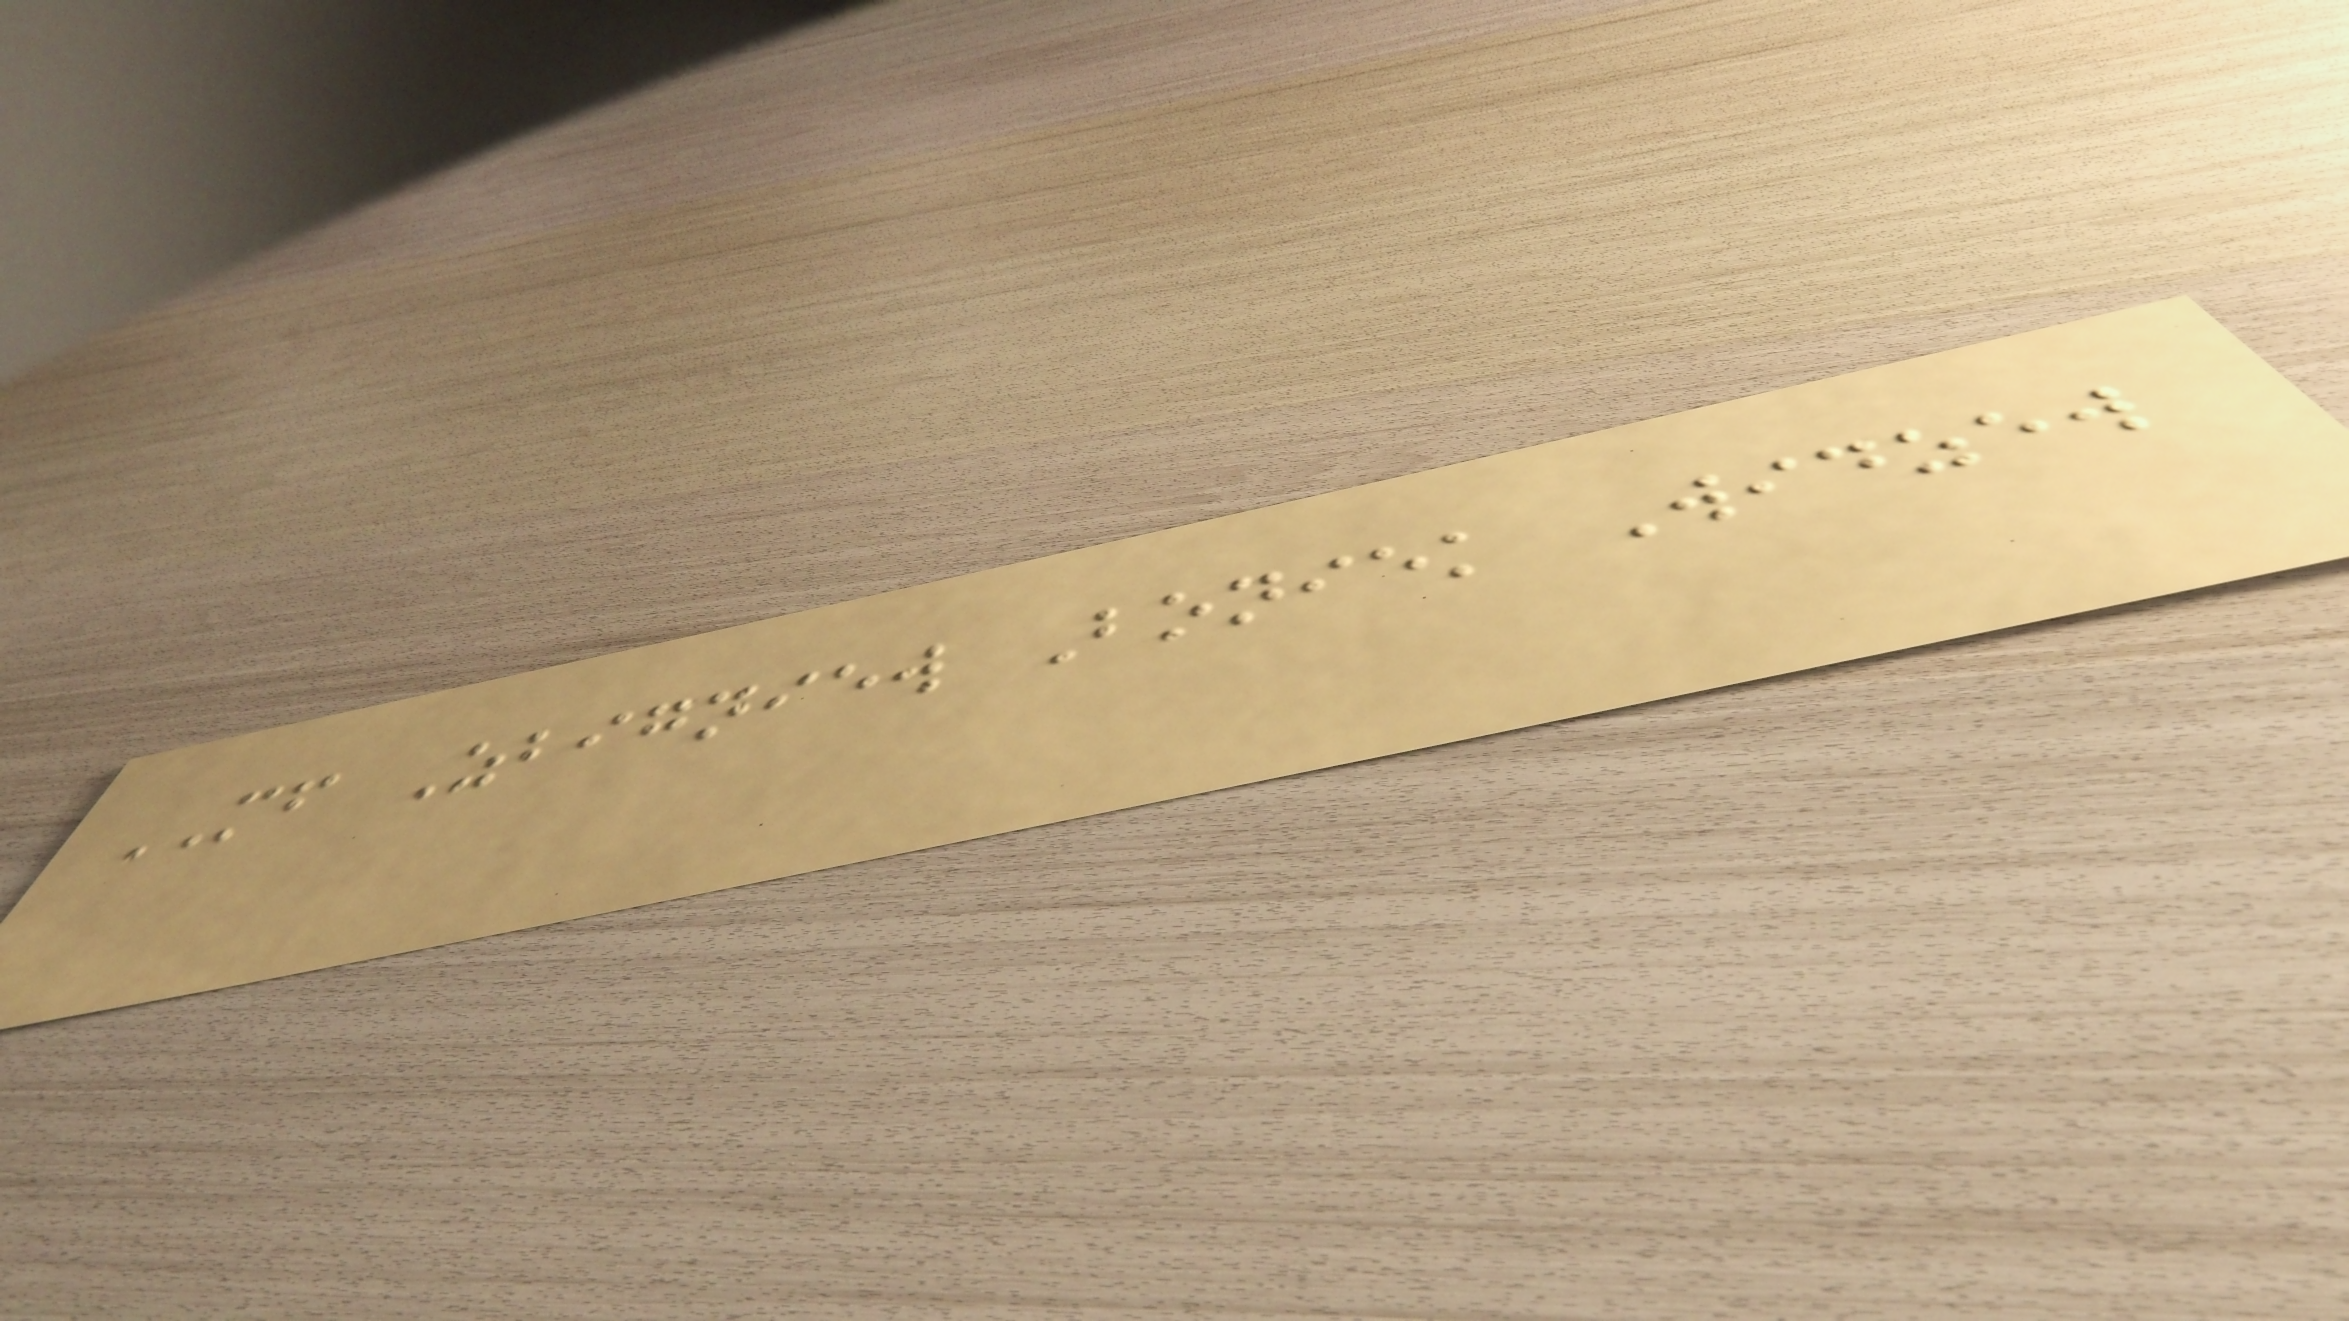MF Zbigniew Boniek Widzew
